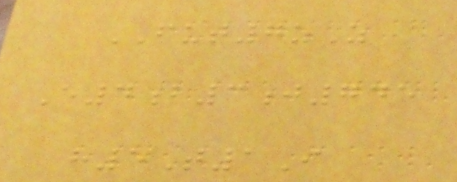FUT7zZ
E4b3j745
h5T1I
